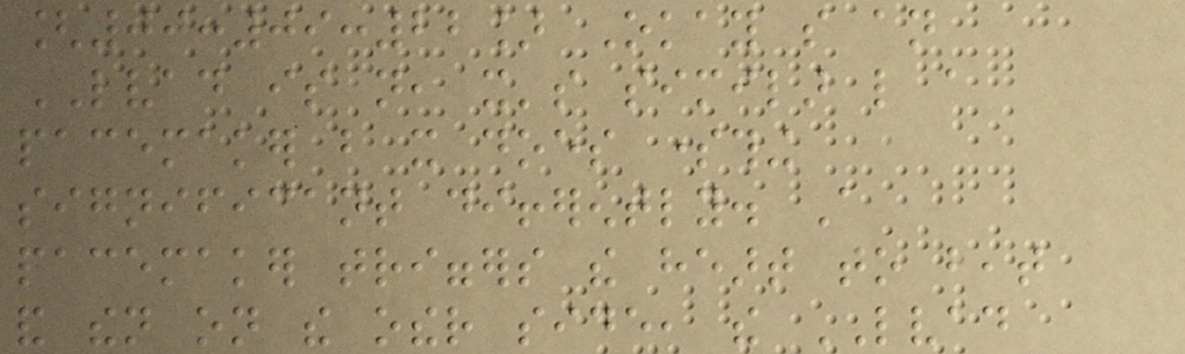[00:09:22] Okay so an
LVAD is not, it's similar like a
pacemaker but it does something
significant differently. A
pacemaker triggers the heart to beat
and then on the other side, the LVAD
